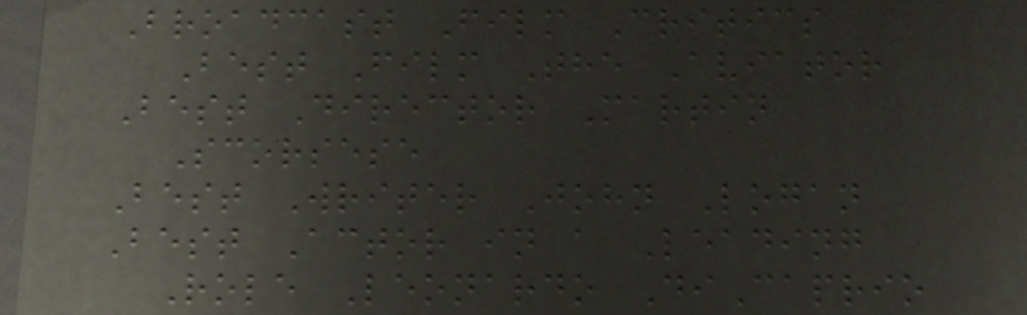Broadcast Film Critics
Best Film The Aviator
Best Director Martin
Scorsese
Best Writer John Logan
Best Actor in a Leading
Role Leonardo DiCaprio
